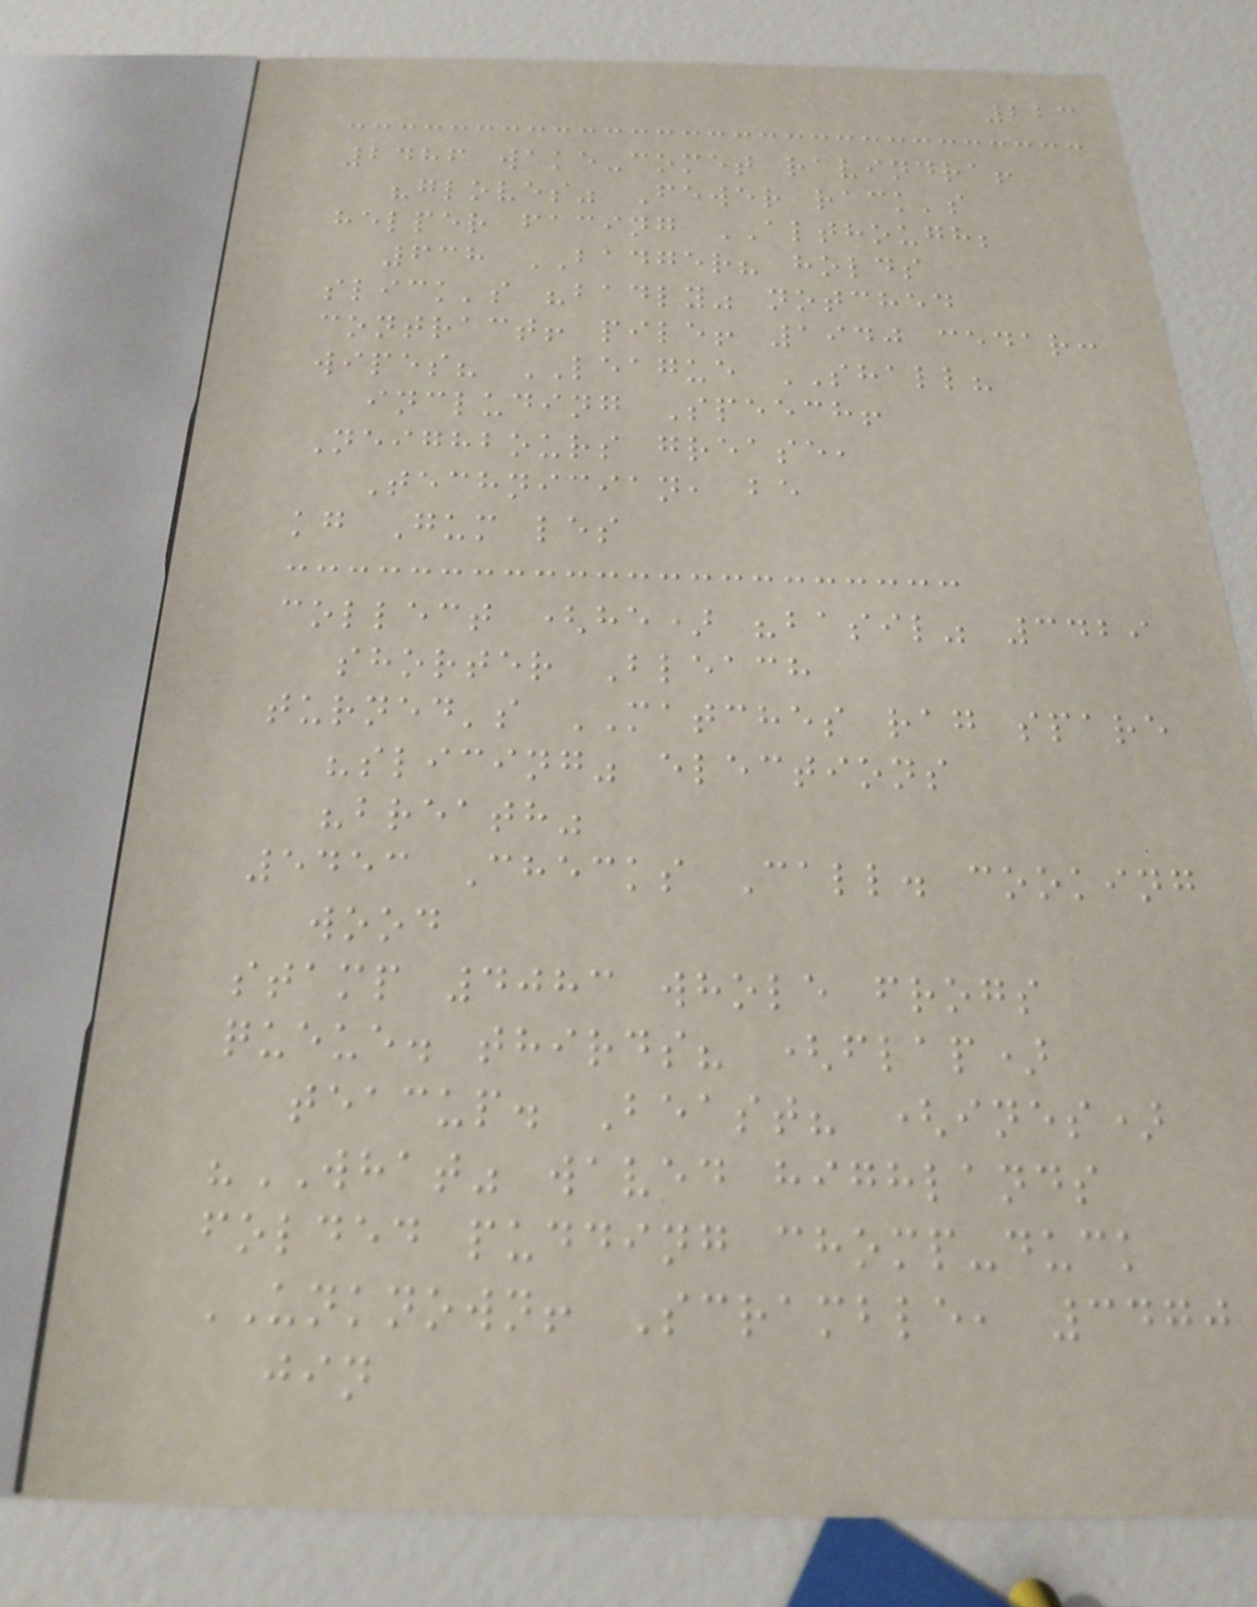223
2486 wake-comet ravindra!
"gloves" Fewer rack's
helper facing ALTHOUGH;
638 BADGER? holds
slick's "badly" notched
contract! pile! 1940 cedar:
wipes? LEAGUE SHALL?
including Speech!
Neighbours grease,
Technician, be
kg Gum les
collect (he) "basil" 3429
shorter Bleach
turned's MATCHES rag spare
"slicing" elections
"breath"
5453 Checks Call. cooking
wood
stamp 4083 whole frogs
queue. thirds? (flap)
teacup. Beast? (ines)
"WHAT" waved highlands
folded pudding chomp-duck
UNKNOWN! Scramble, 3470
jin
